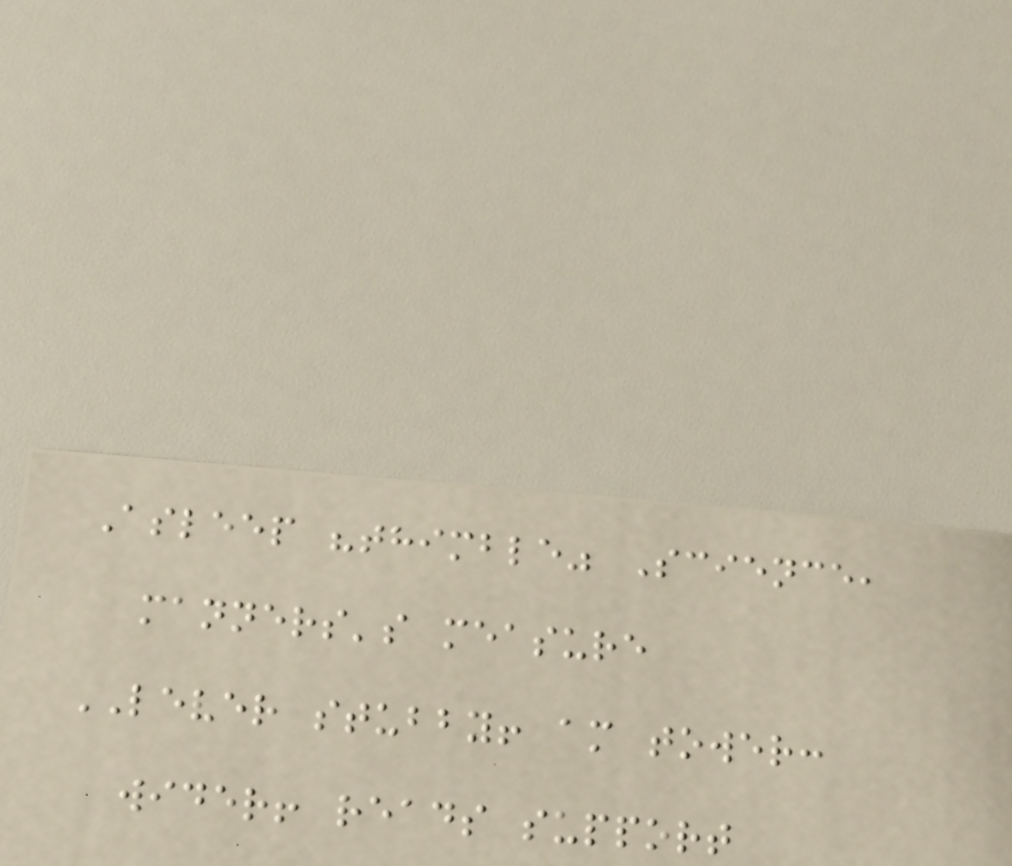Asleep "thimble" Science,
manners's measure
LEVER stubby! am tower:
wider! reads support
